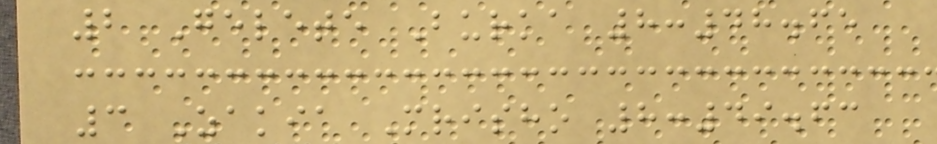2 Gelete Burka 8:48.65
3 Zakia Mrisho 8:49.63
